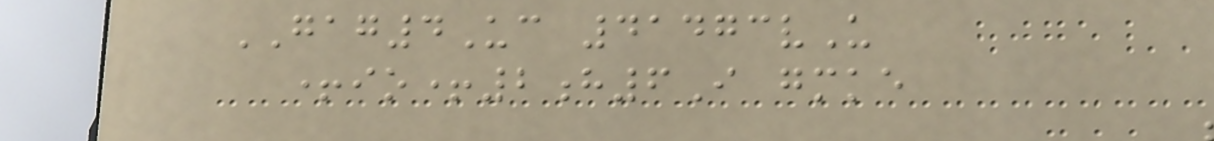GAG4Uc 41473vU
+io+2h6I gmke
